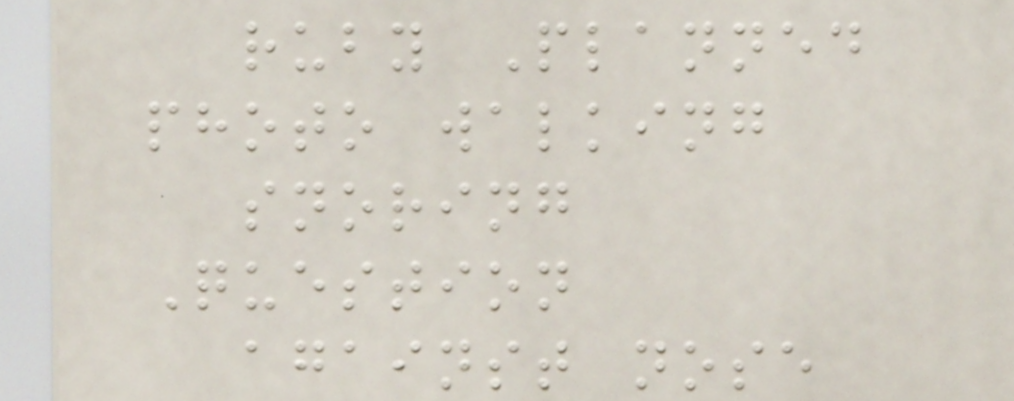ruby Planned
photo walking
snoring
Question
against nose
